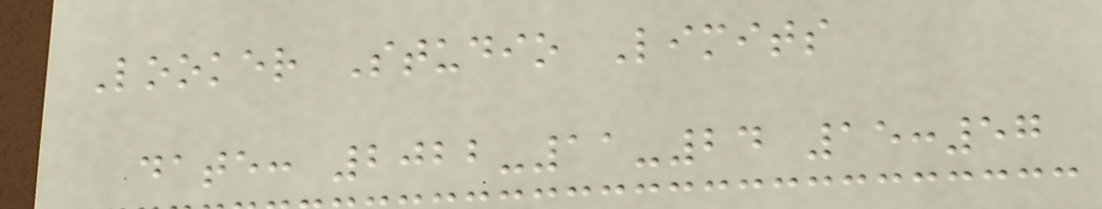Looker Studio Limits
date: 2022-11-24 15:57
